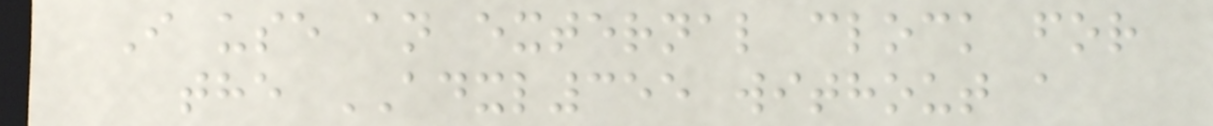I use an external clock for
the ADXL355 without a
